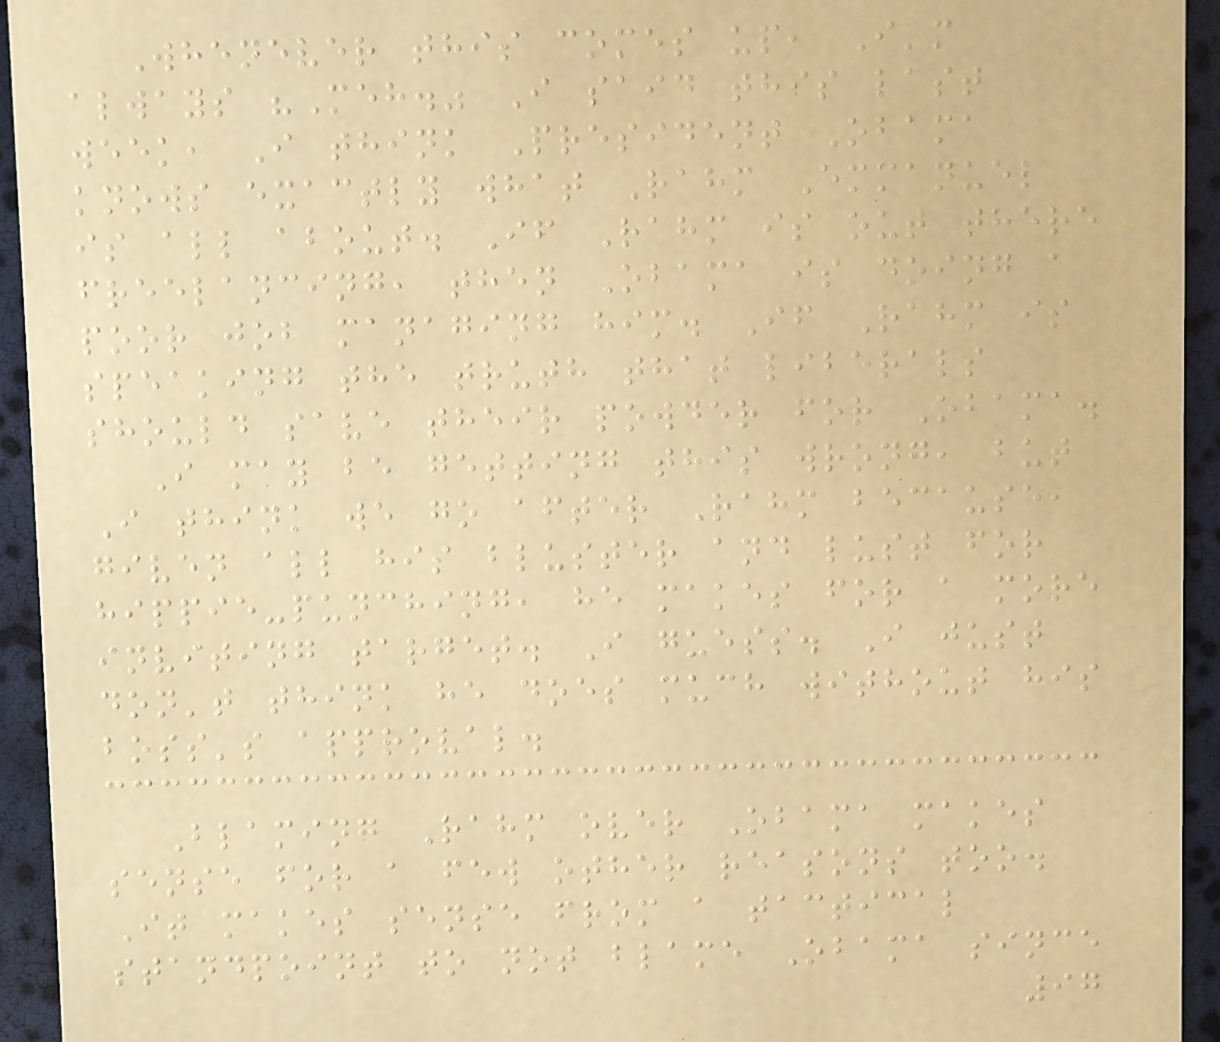Whenever this comes up, I'm
always "Meh." I said this last
week, I think President Obama
knows exactly what Rahm Emmanuel
is all about. If Rahm is out there
freelancing, then Obama is doing a
poor job managing him. If Rahm is
speaking the truth that liberals
should save their powder for Obama.
I may be getting this wrong, but
I think we go after Rahm because,
given all his bluster and lust for
hippie-punching, he makes for a more
inviting target. I guess. I just
don't think he does much without his
boss's approval.
Blaming Rahm over Obama makes
sense for a few other reasons too.
It makes sense from a tactical
standpoint to not blame Obama since
97
